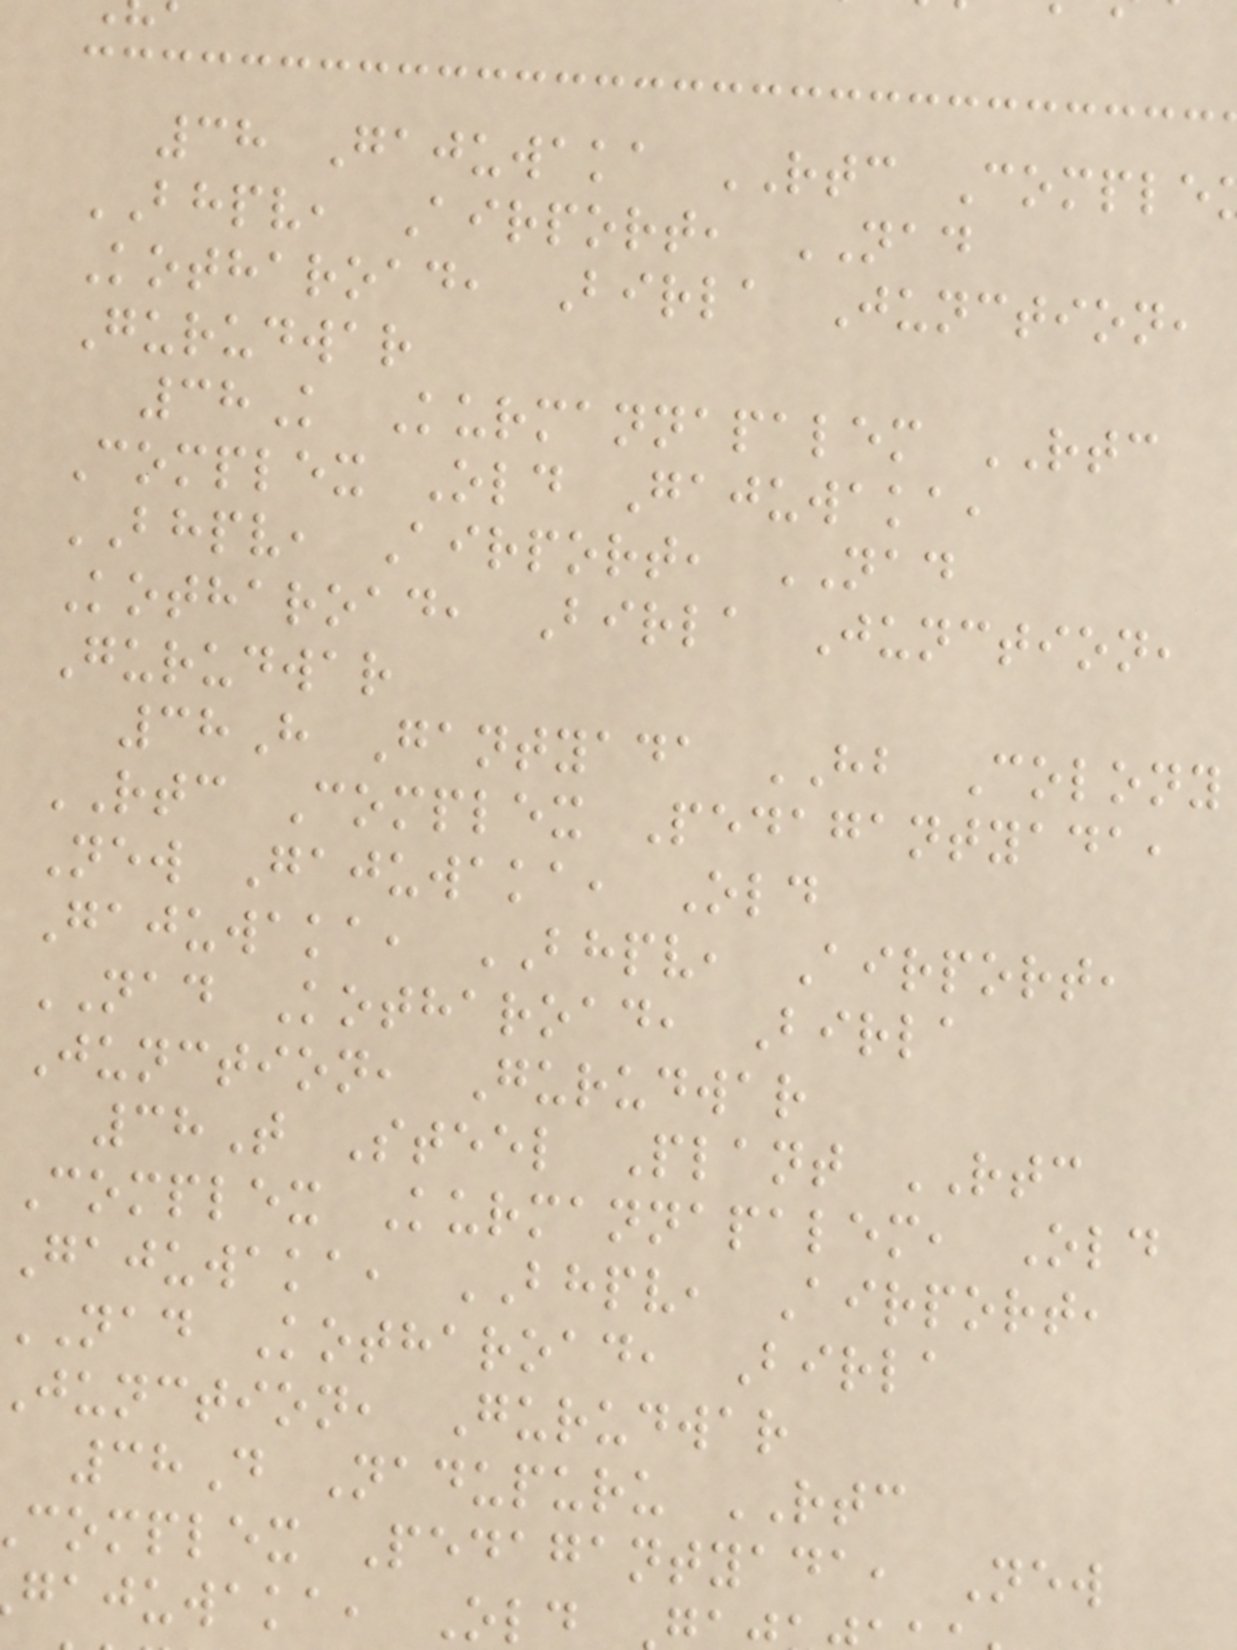38 Gajuwaka RTC Comple
BHPV, Airport, NAD
Kotharoad, Birla Junction,
Gurudwar
38K Kurmannapalem RTC
Complex Old Gajuwaka,
BHPV, Airport, NAD
Kotharoad, Birla Junction,
Gurudwar
38H Gantyada HB Colony
RTC Complex Pedagantyada,
New Gajuwaka, Old
Gajuwaka, BHPV, Airport,
NAD Kotharoad, Birla
Junction, Gurudwar
38T Steel Plant RTC
Complex Kurmannapalem, Old
Gajuwaka, BHPV, Airport,
nad Kotharoad, Birla
junction, Gurudwar
38D Nadupuru RTC
complex Pedagantyada, New
gajuwaka, Old
